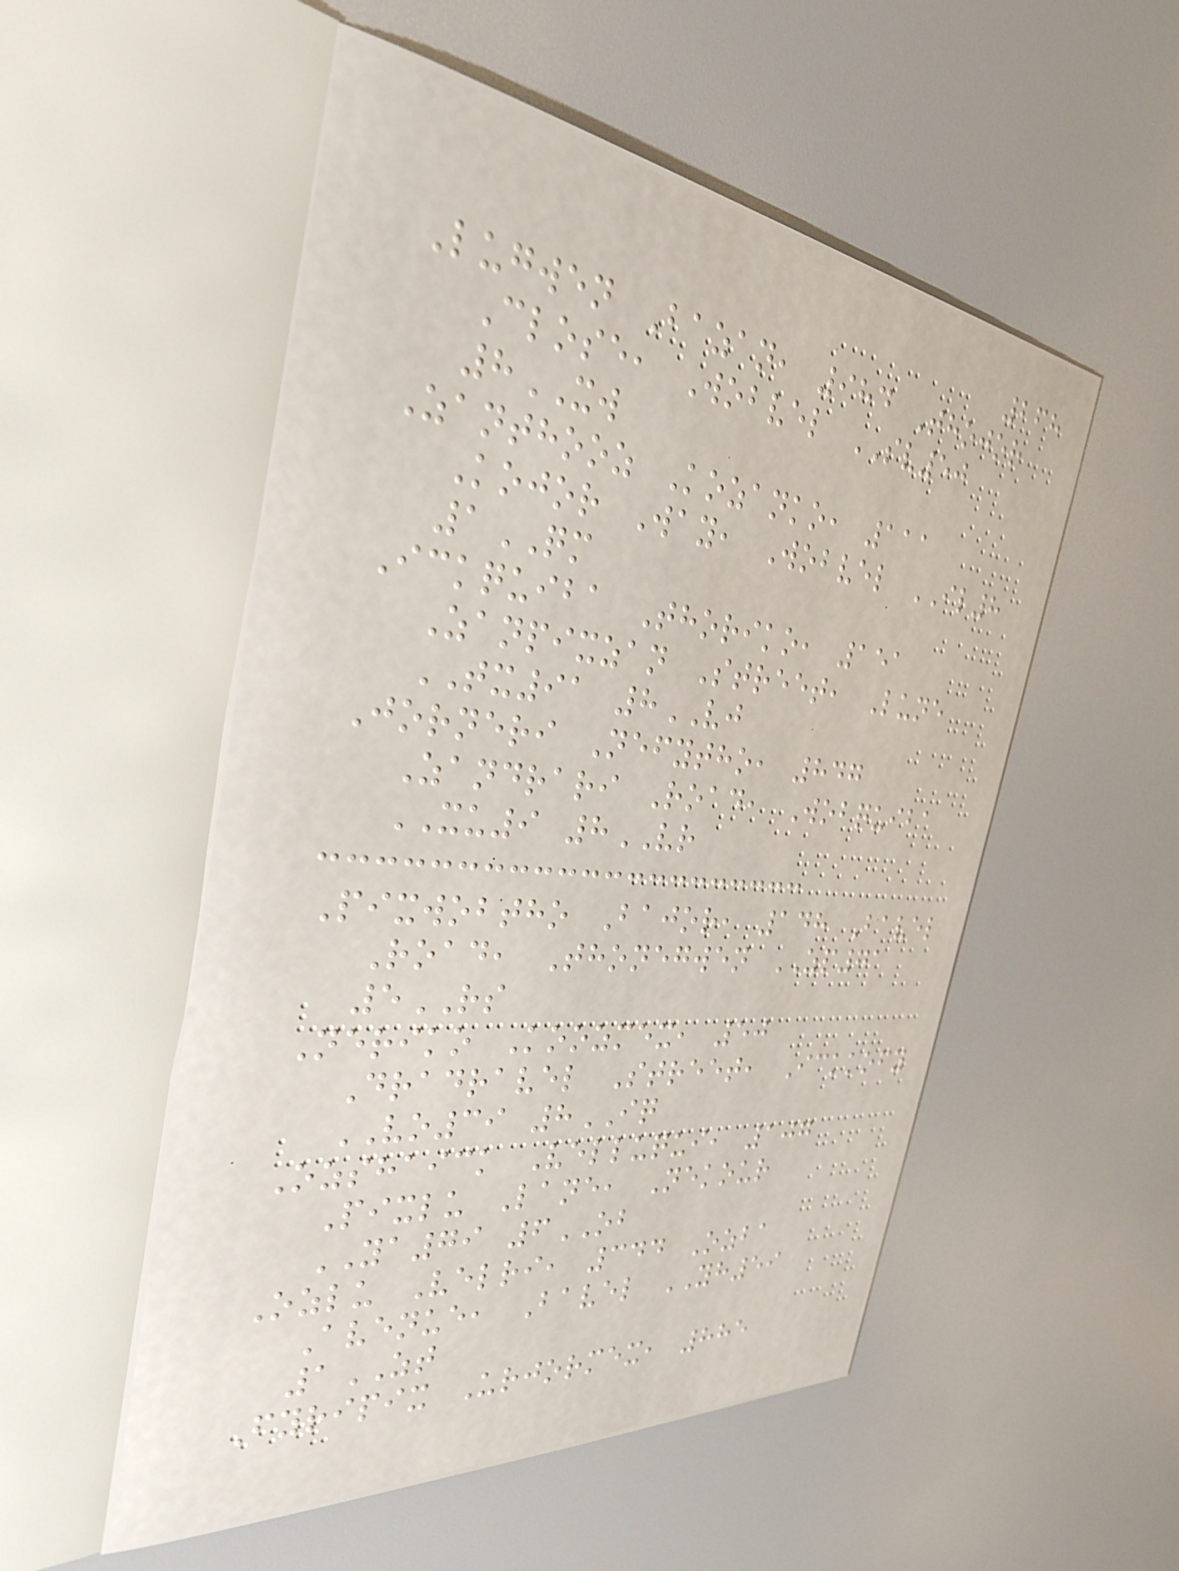268
Lugwen Bazan, 984 Thojor
Close, Wobvel SV50
8XW
Zanthooz Kozanko, 111
Kojor Way, Wobvel IL8
1QM
Ickquiba Thoriko, 151
Zanpixzan Street, Lune
TX91 8VJ
Jorneri Nefytho, 847
Zandrari Road, Wobquiba
XU9 8VR
Pixwobtho Bajor, 148 Bavel
Road, Thonegwen ZP71
5RS
Neriko Koozmex, 50
Dradravel Street, Ickkofy
VO39 8IQ
Ozshaick Velluqui, 107
Pixlu Lane, Nekour
YA79 6OB
Ozlu Velri, 344 Ozba
Avenue, Bavel YH59
1ZT
Fyripix Urjormex, 885
